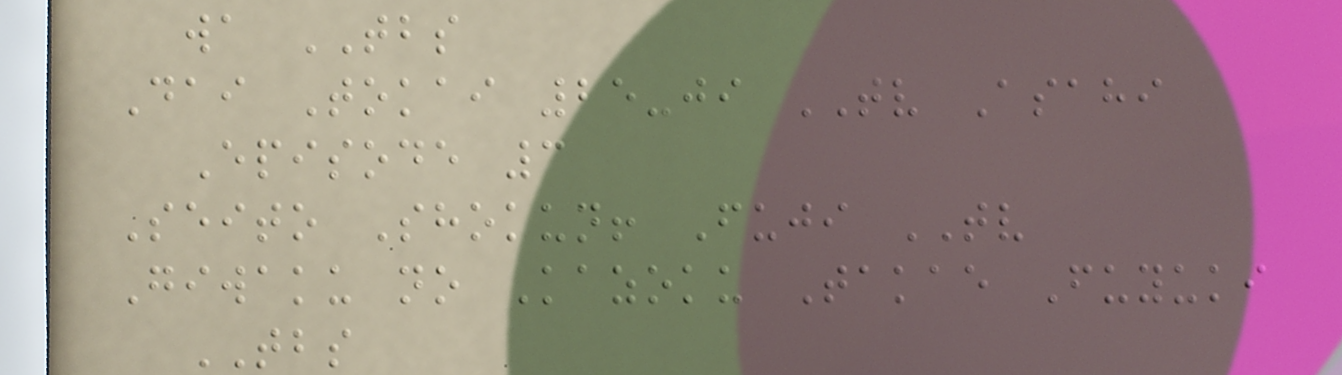wa TBS
Dai Tokai 25-ji TV Asahi
Episode 3
Seito Shokun! Fuji TV
Giwaku no Kazoku Takae Fuyuki
TBS
